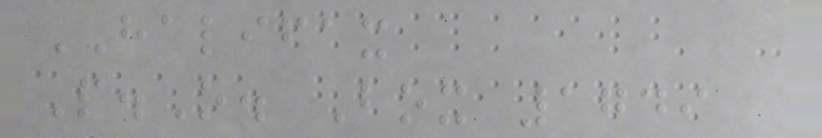HALIFAX
P.O. Box 1749
